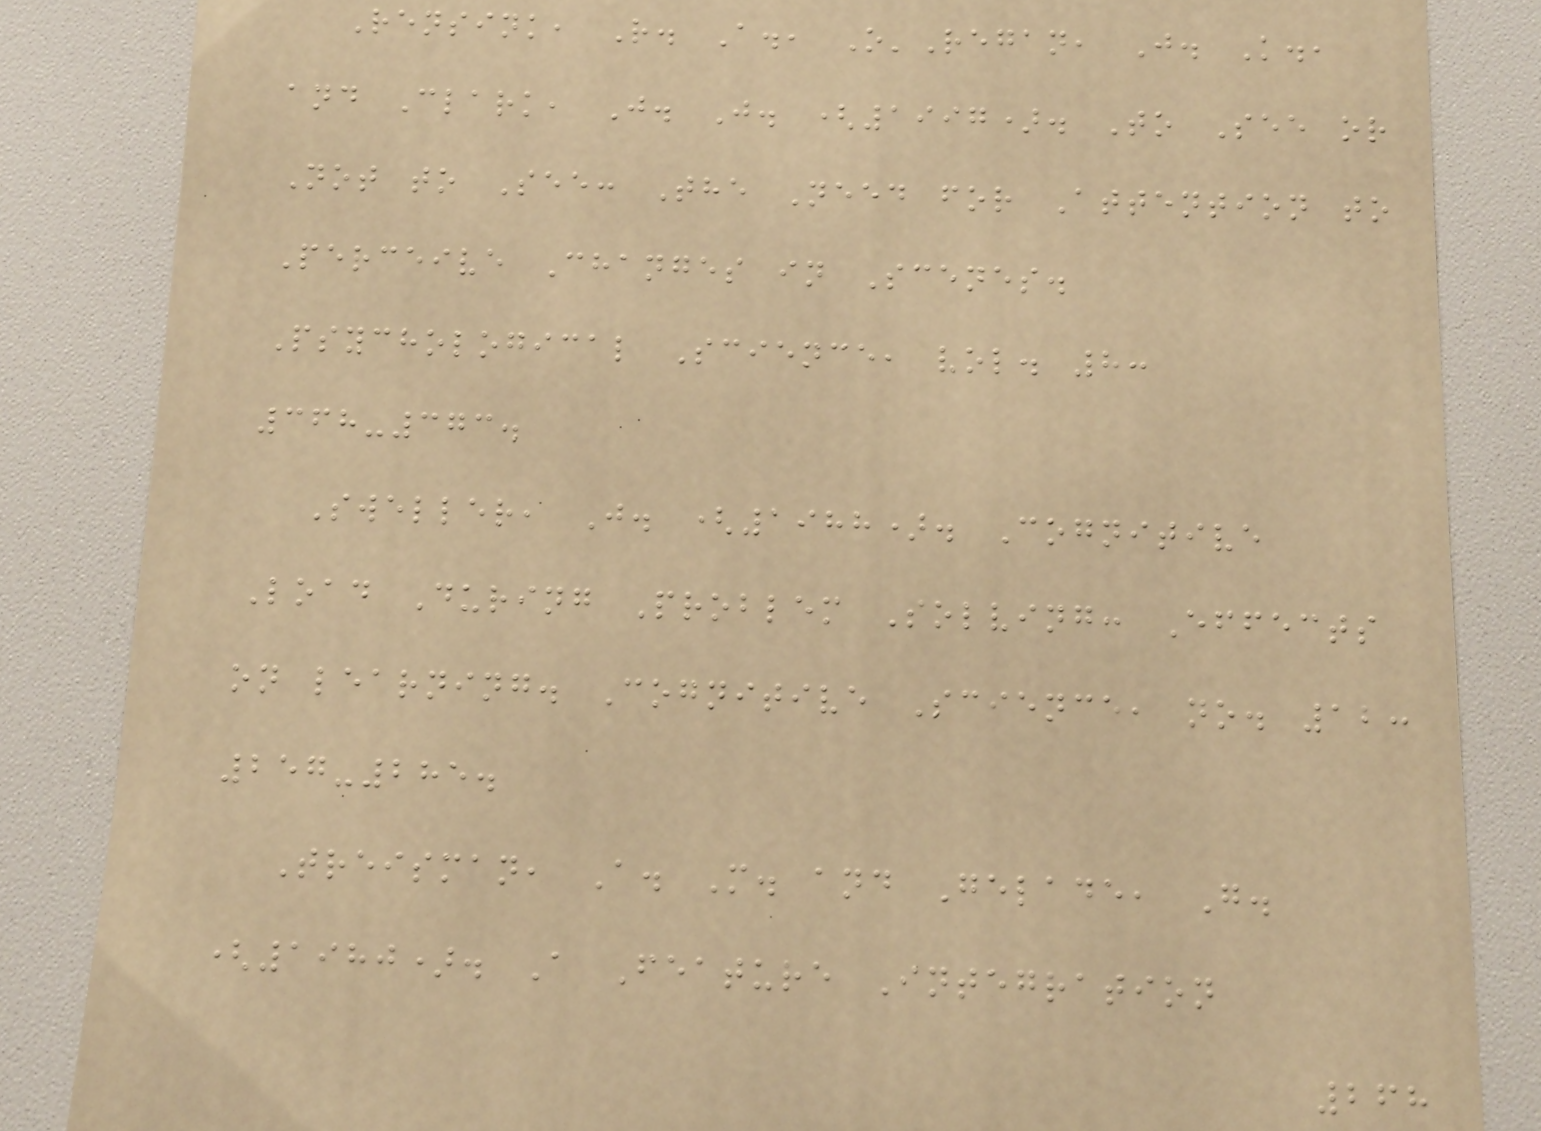Rensink, R. A., O'Regan, J. K.,
and Clark, J. J. (1997). To See or
Not to See: The Need for Attention to
Perceive Changes in Scenes.
Psychological Science, vol. 8:
368-373.
Sweller, J. (1988). Cognitive
Load During Problem Solving: Effects
on learning. Cognitive Science, no. 12:
257-285.
Treisman, A. M. and Gelade, G.
(1980). A Feature Integration
268
